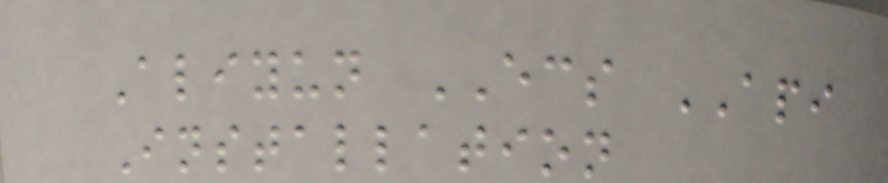Aliyun ECS API
Installation
